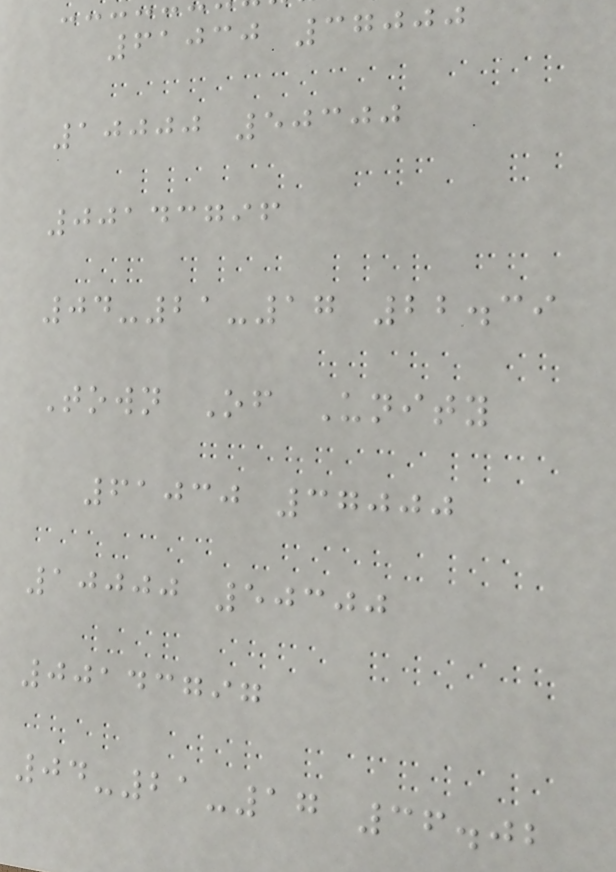61030 37000
10000 50300
00143796
04-21-17 22.39
Town Of Unity
61030 37000
10000 50300
00143797
04-21-17 36.02
